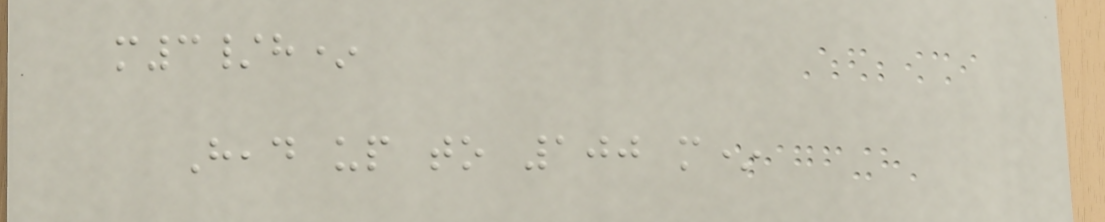m3/h*
Head up to 100 m*
